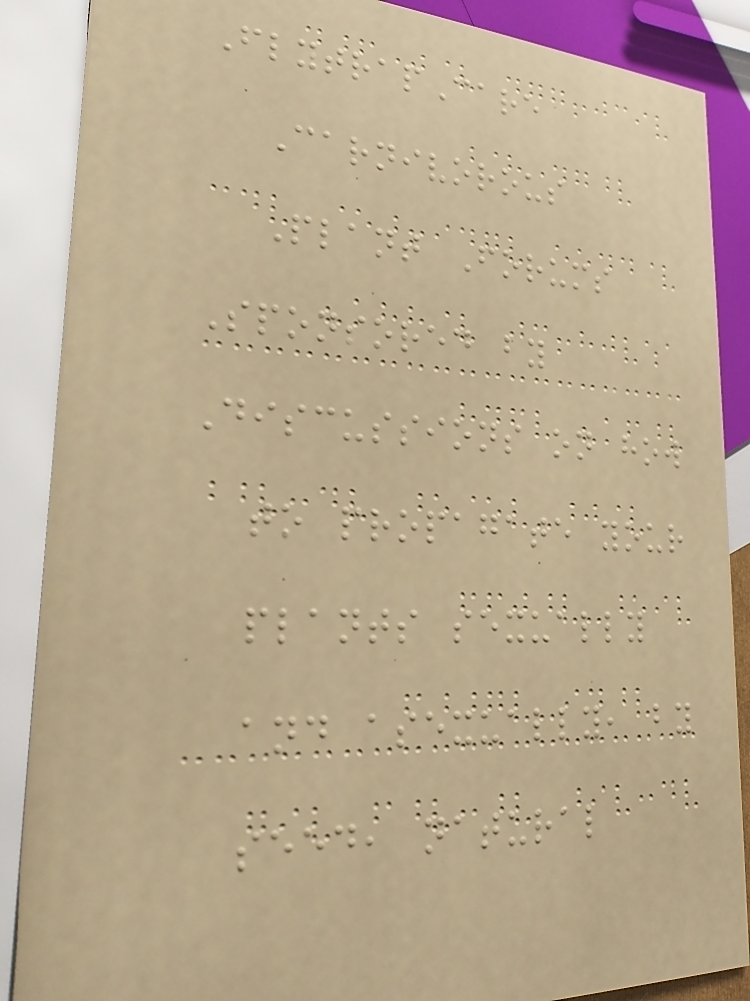FlytrapCare
Carnivorous
Plant Forums
Sponsored by
Discussions on how
to propagate your
plants sexually
and asexually, by
seed, natural
